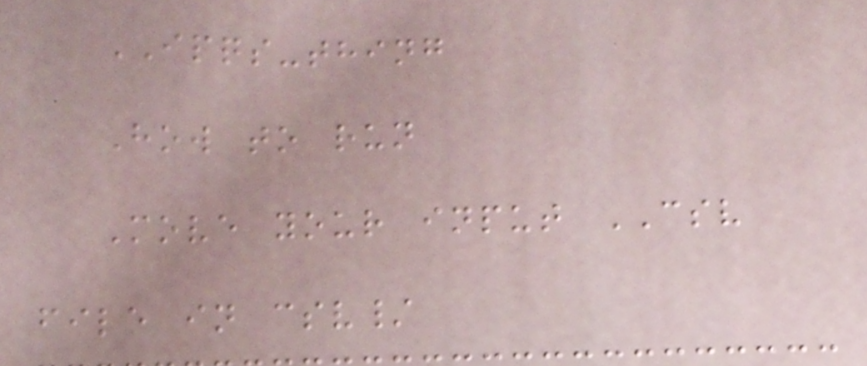IPQS-thing
How to run
Move your input CSV
file in csv/
